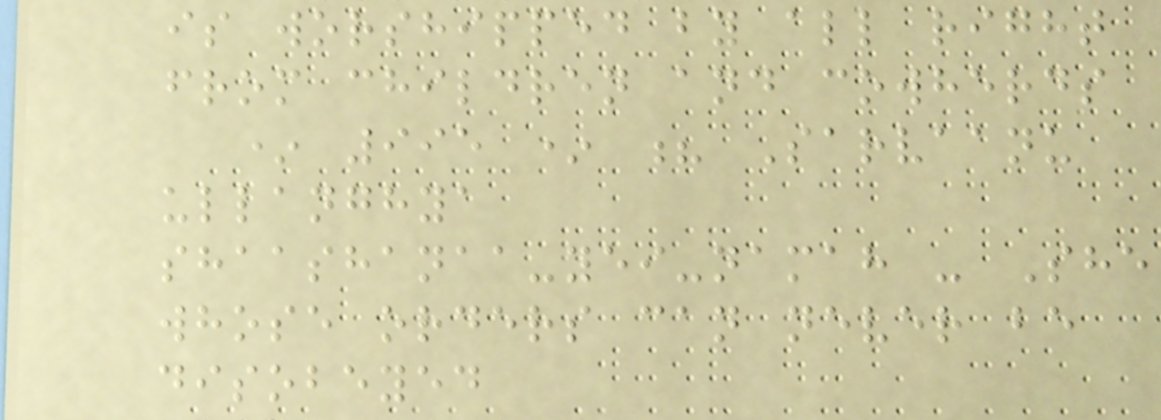is worshipped by all right
from children and cowherds
* 995 * ? Sarvaanu
ullanghya
shaashanaa-yei-namah - She
whose orders can never be
disobeyed
